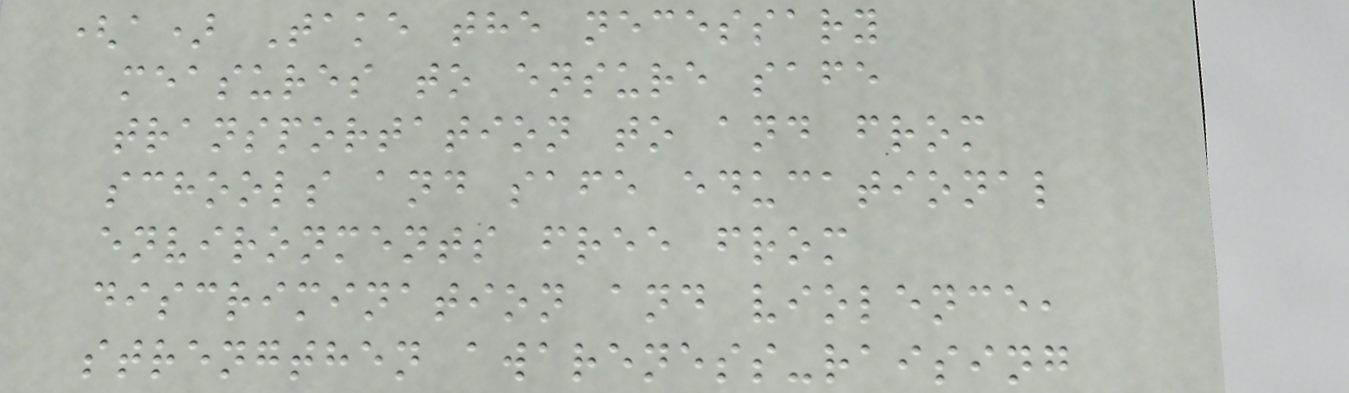(a) Take the necessary
measures to ensure safe
transportation to and from
schools and safe educational
environments free from
discrimination and violence,
strengthen awareness-raising
